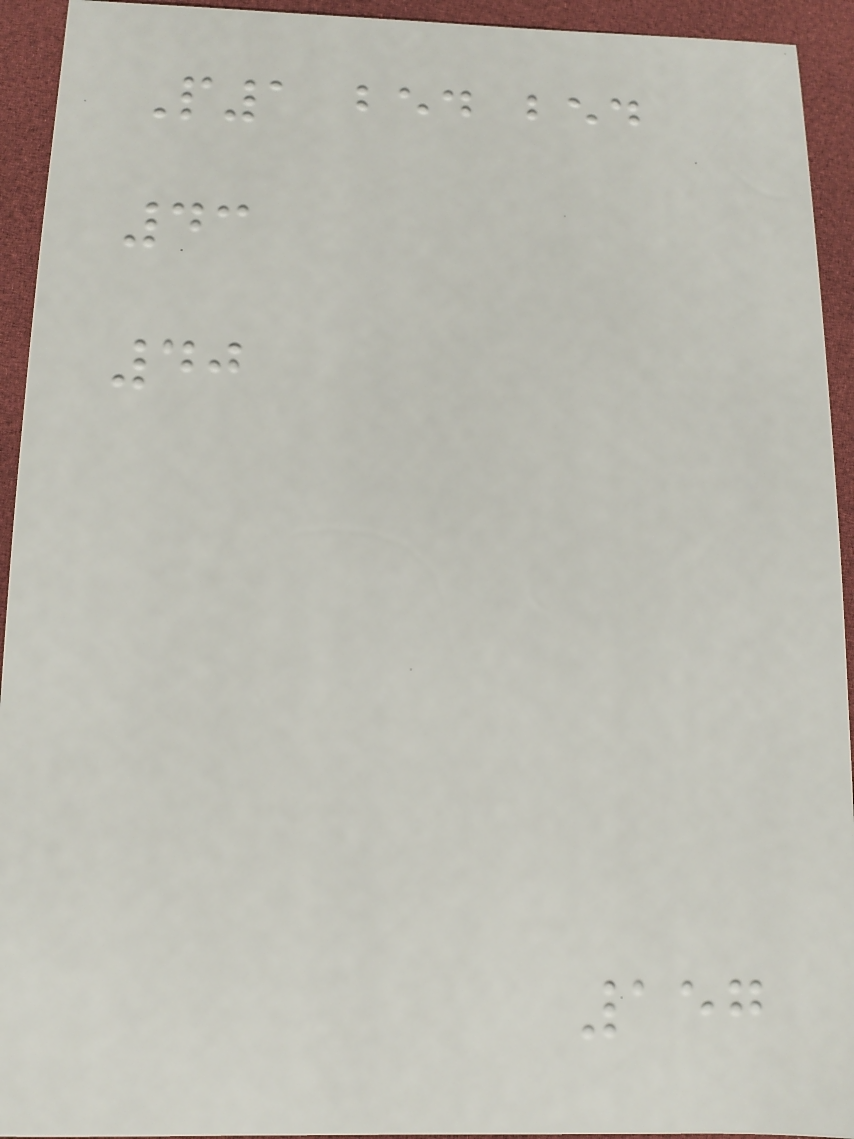P1 bed bed
43
40
157
